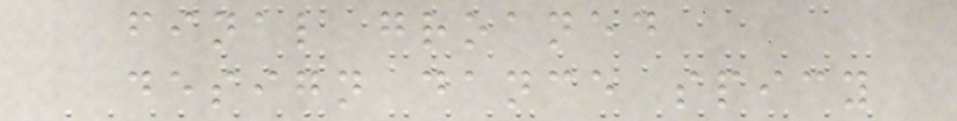final groaned
design dance spicy
